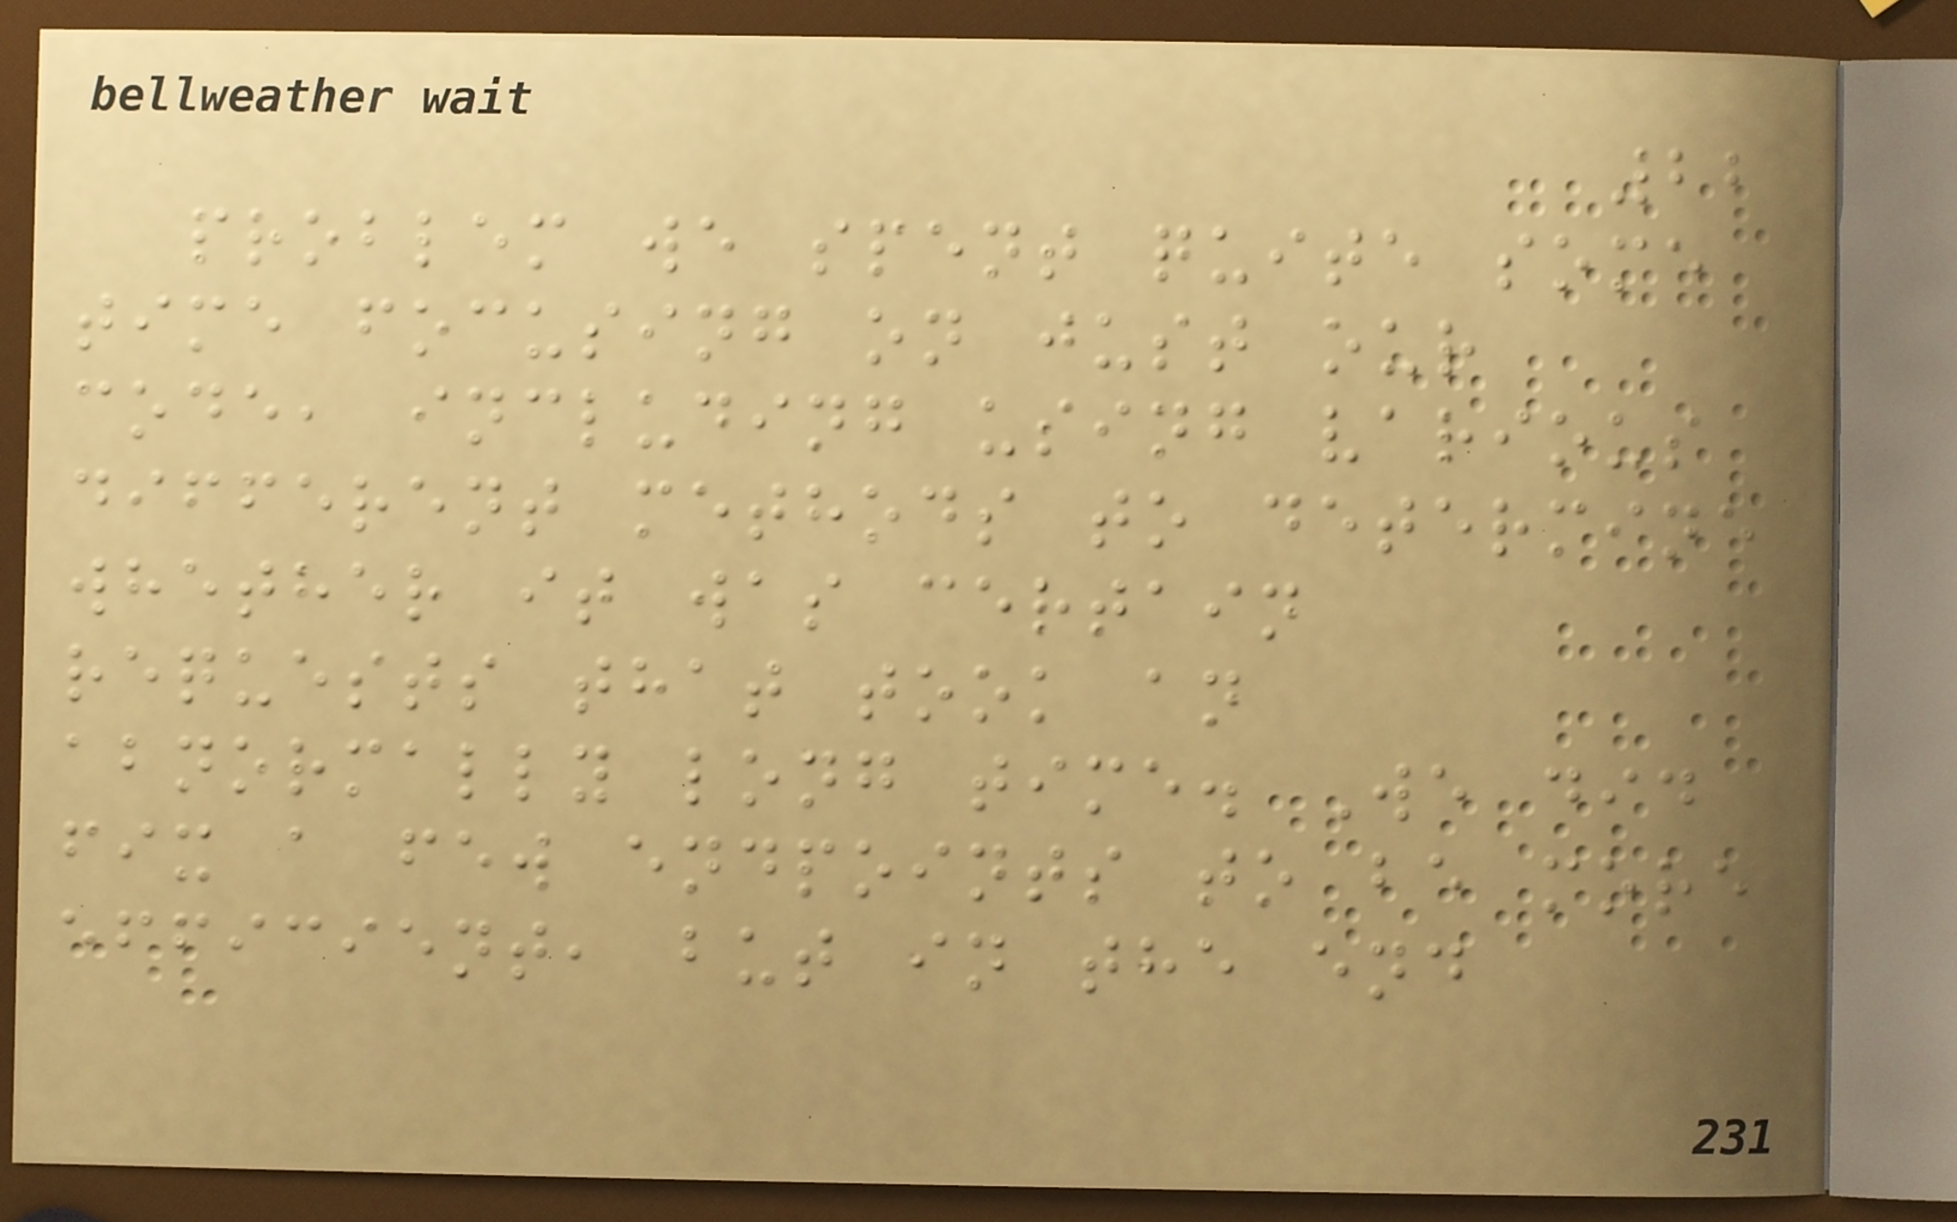22
problem we spent quite some
time focusing on just our
code, including using various
different methods to determine
whether it was certain
requests that took an
abnormally long time. We did
fix a few endpoints to be more
efficient, but in the end
